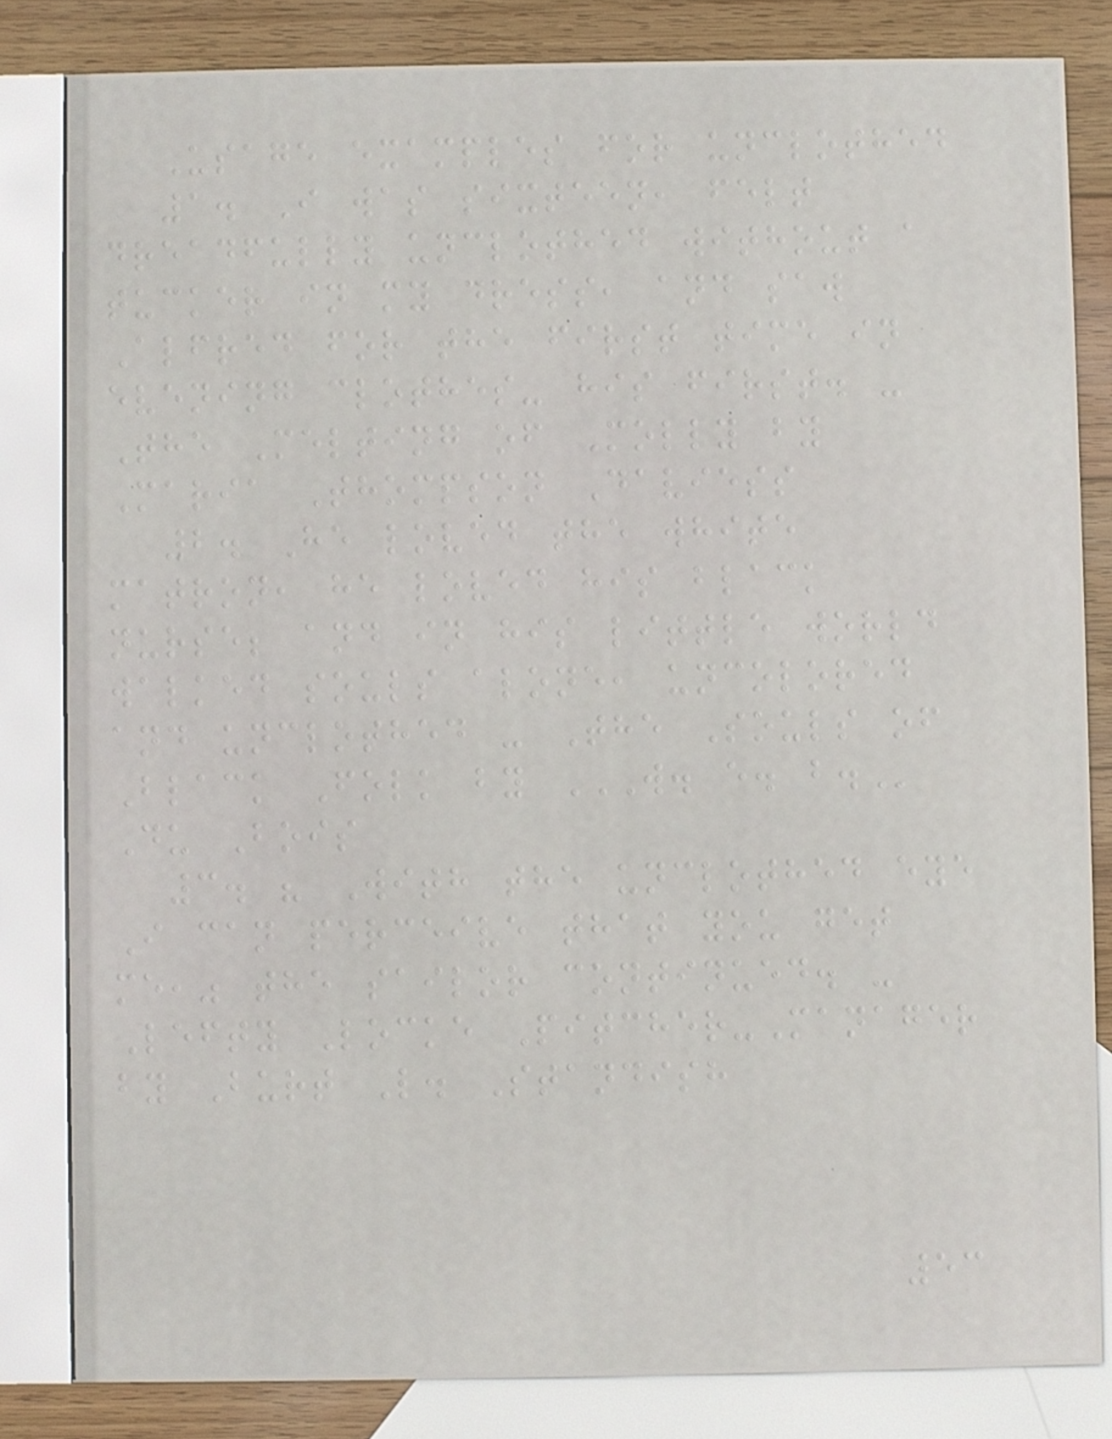Usage examples for unclothed
1. I was sixteen, felt
dreadfully unclothed without a
tucker in my dress, and saw
Alfred for the first time in
evening clothes- his first. -
The Melting of Molly by
Maria Thompson Daviess
2. He loved the white
matron, he loved his black
nurse; and in his little world
walked souls alone, uncolored
and unclothed - The Souls of
Black Folk by W. E. B.
Du Bois
3. " With the unclothed eye
I can perceive that you get
me," the sailor continued. -
Lefty Locke Pitcher-Manager
by Burt L. Standish
53
